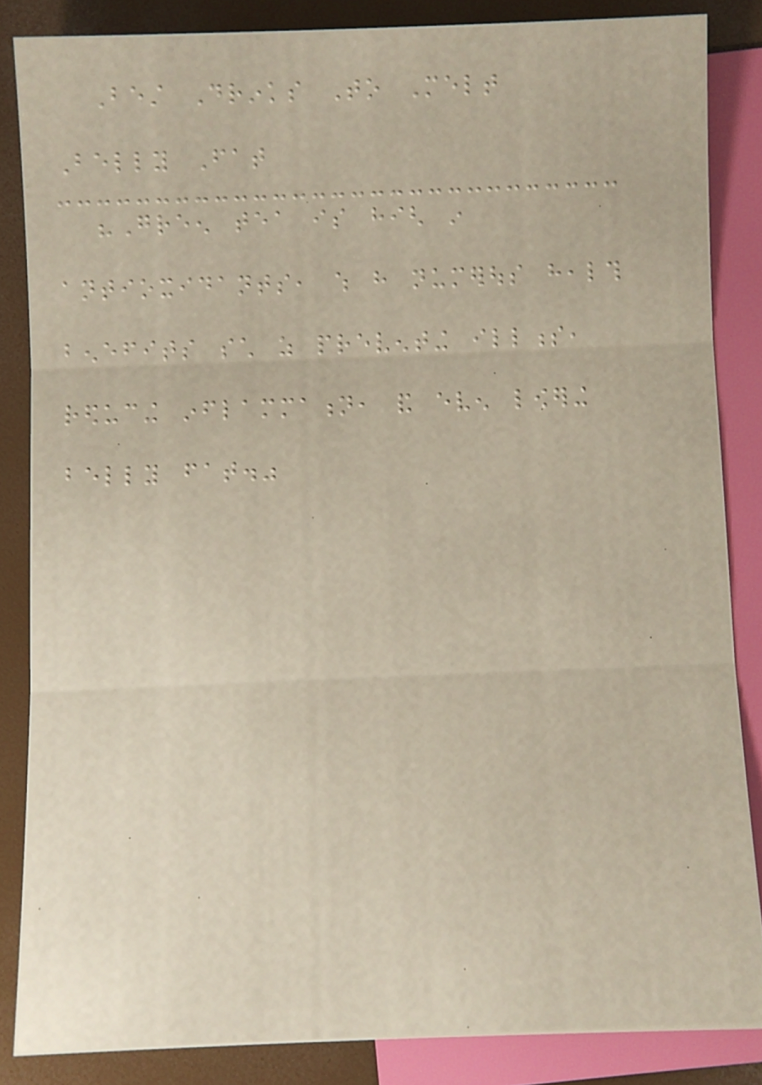Best Drinks To Melt
Belly Fat
"Green tea is high in
antioxidants, which have numerous health
benefits such as preventing illness,
reducing inflammation, and even lowering
belly fat."
